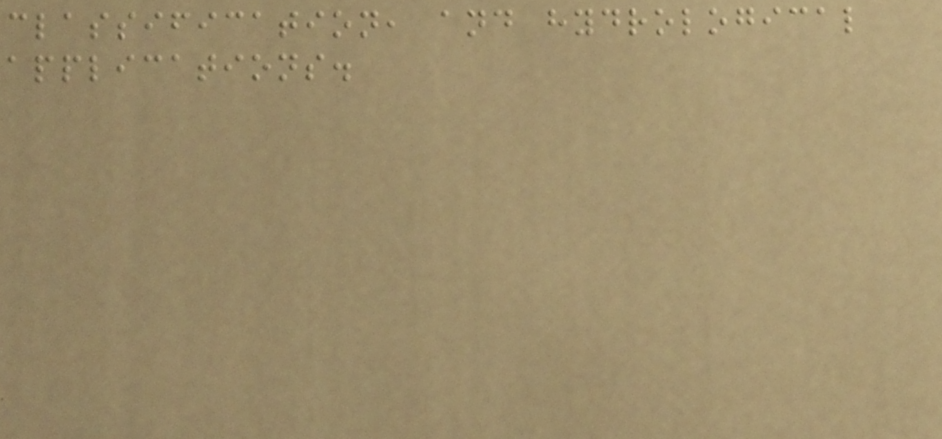classification, and hydrological
applications.
